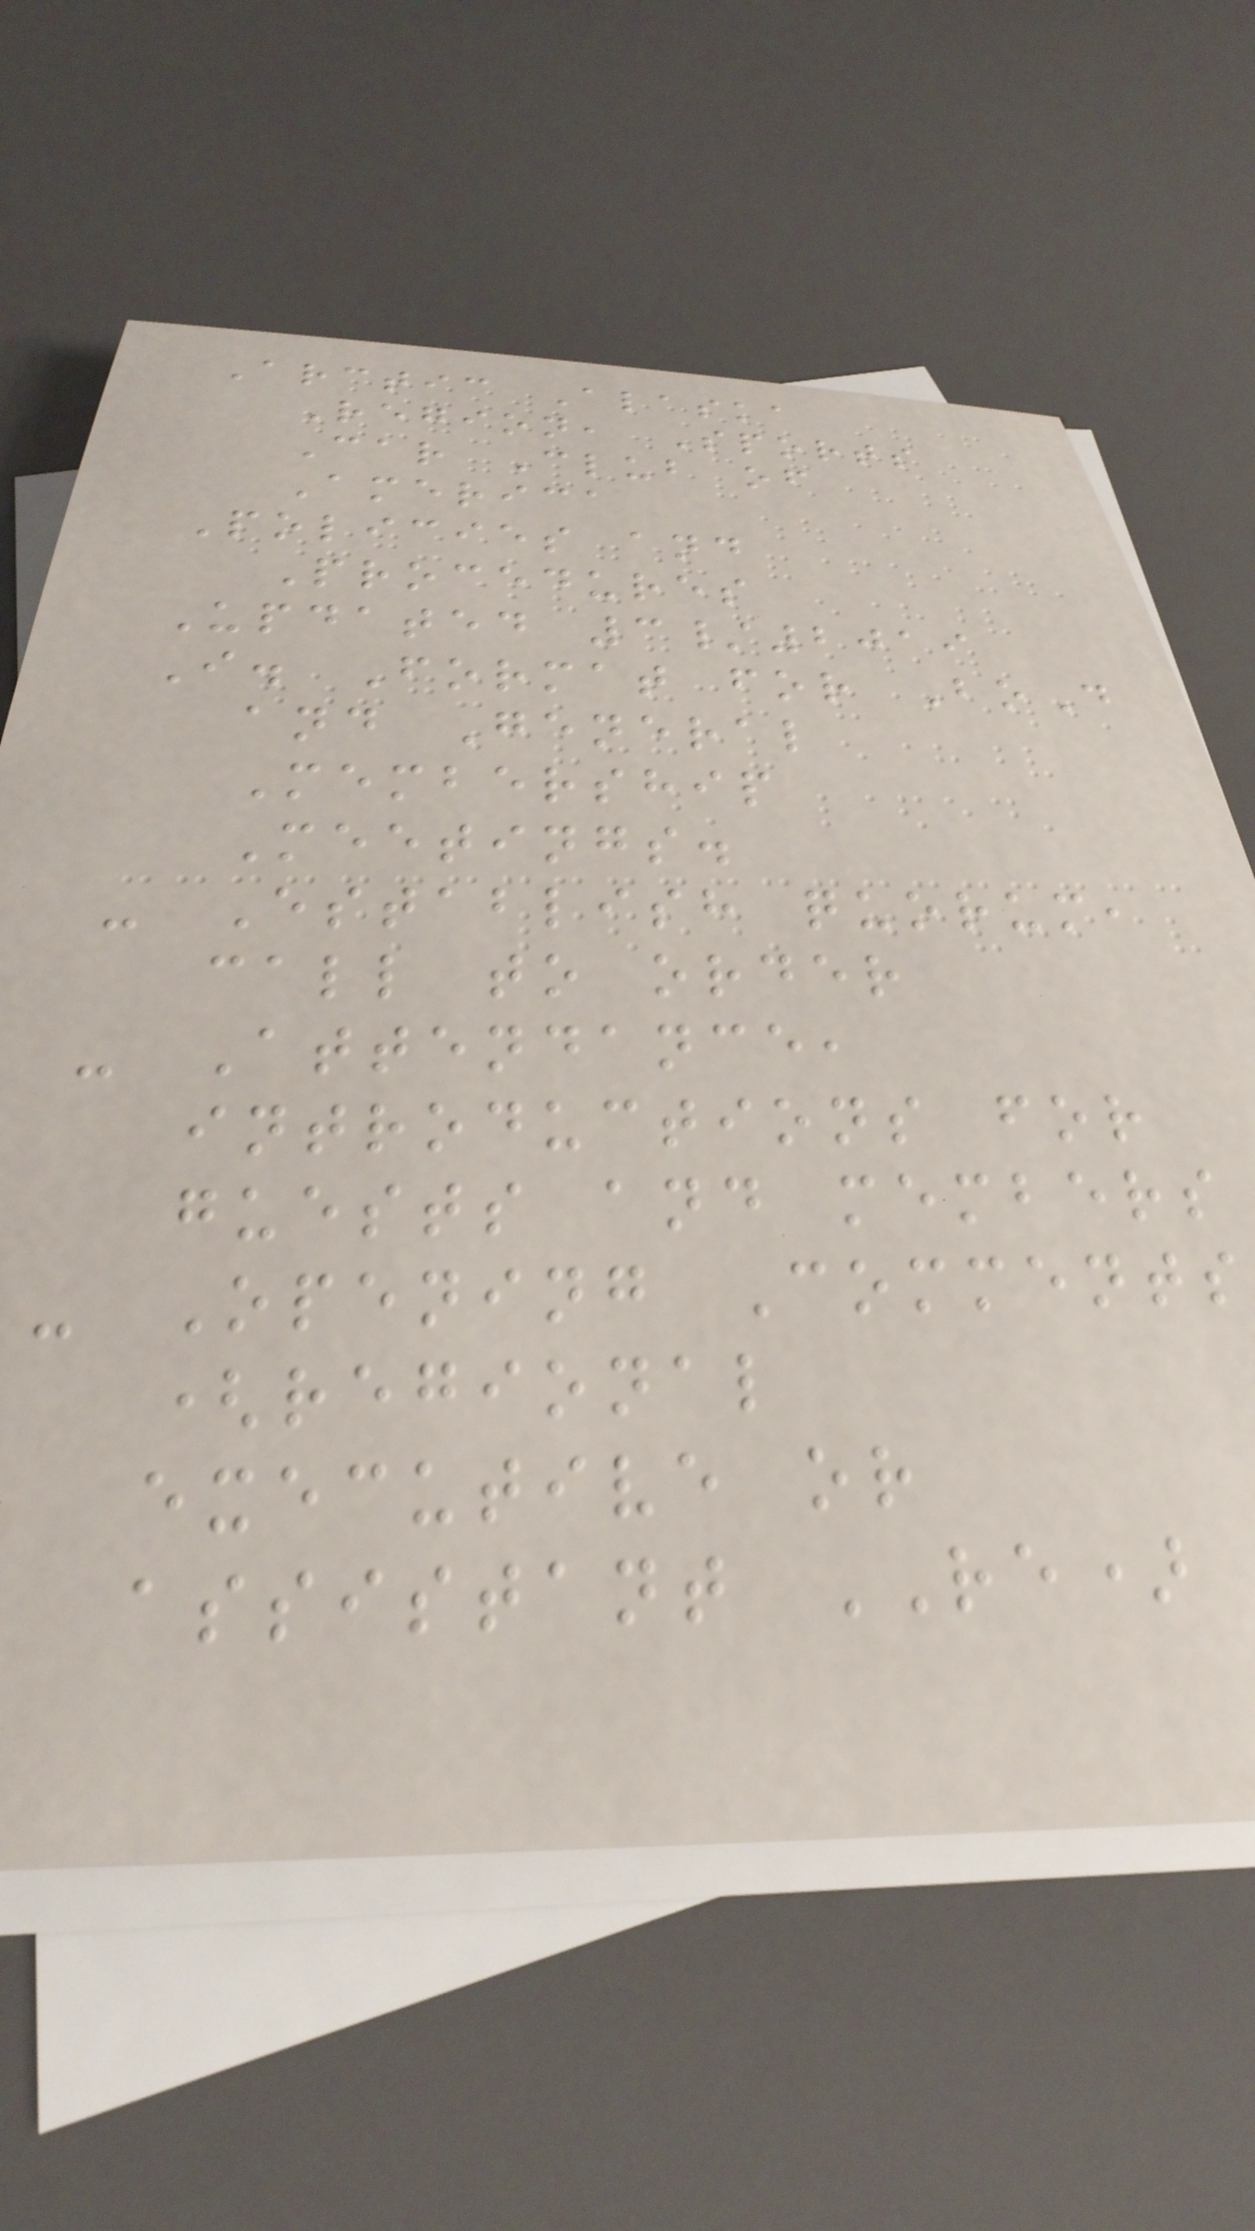Arctic Alaska
Region, Sports
Car Club of
America
Policies and
Procedures
Updated 3/2019
I. Format for BoD
and General
Membership
Meetings.
- Establish quorum,
call to order
- Attendance,
introductions for
guests and members
- Opening Comments
(regional
executive or
assistant RE)
